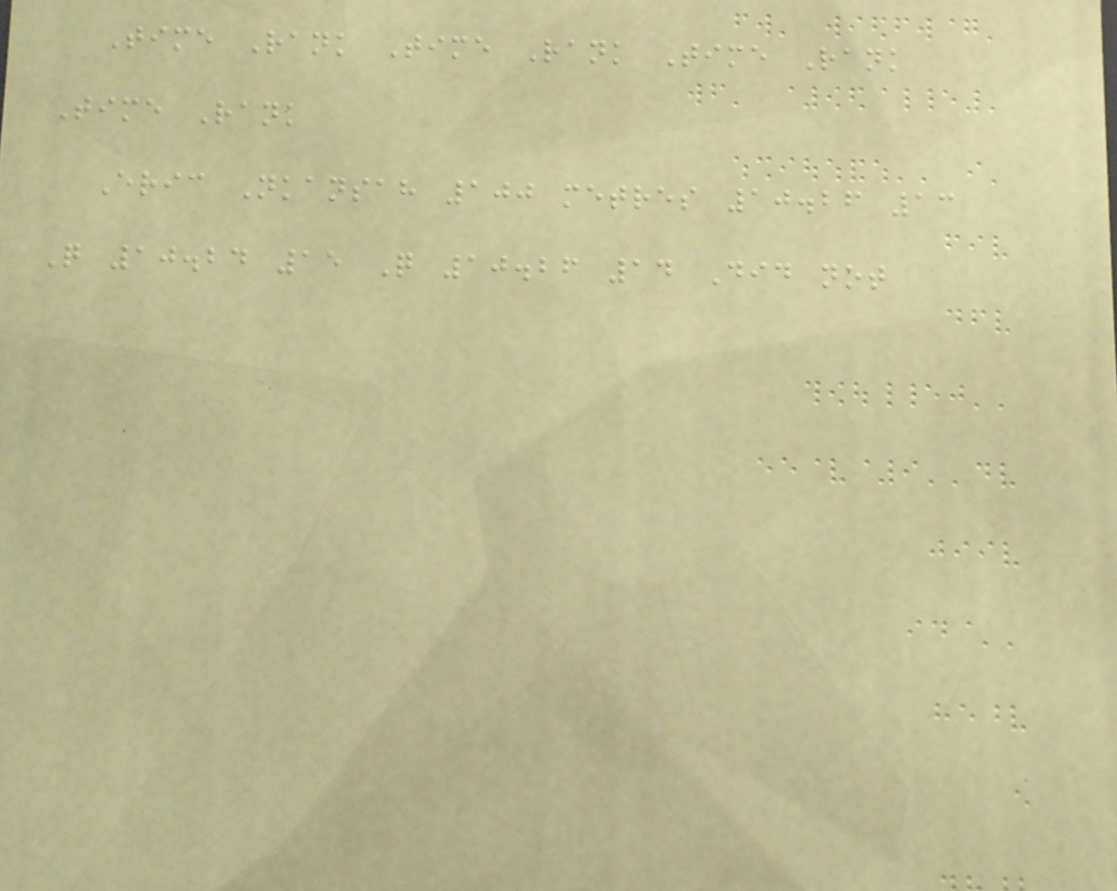Time Rank Time Rank Time Rank
Time Rank
Eric Nkansah 100 metres 10.26 13
Q 10.24 15 Q 10.26 14 Did not
